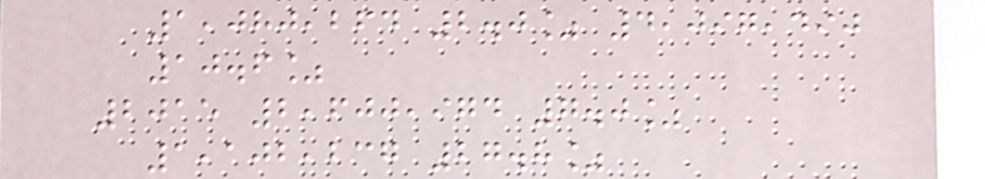1,080,264 2.0% 4,097,490
10.6%
2015 2,600,974 7.0%
1,102,237 27.8%
